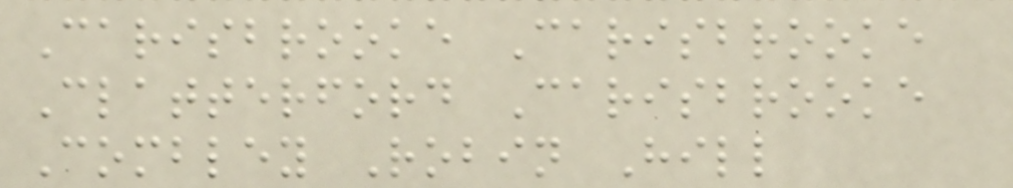Carisbrooke Carisbrooke
Clatterford Carisbrooke
Combley Robin Hill
